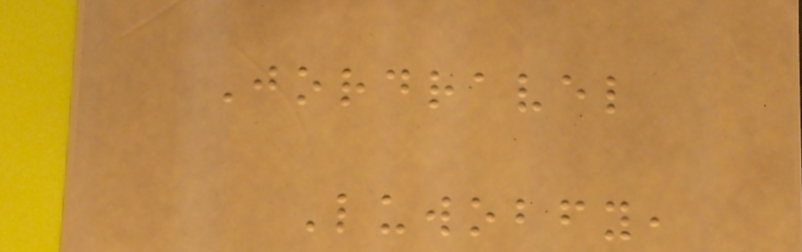Jordravel
Luwobfy,
